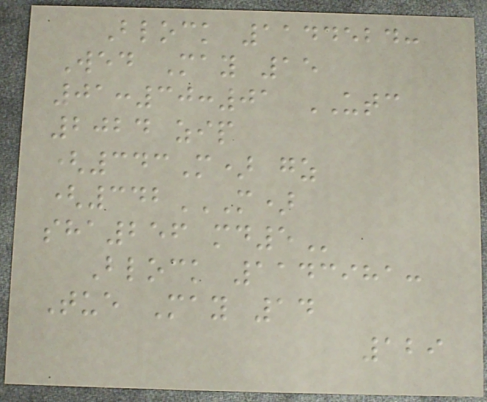Block 1144524:
Wed May 15
01:30:01 UTC
2024 zip
(343M) gz
(342M)
SHA256 MD5
Block 1143981:
Tue May 14
129
